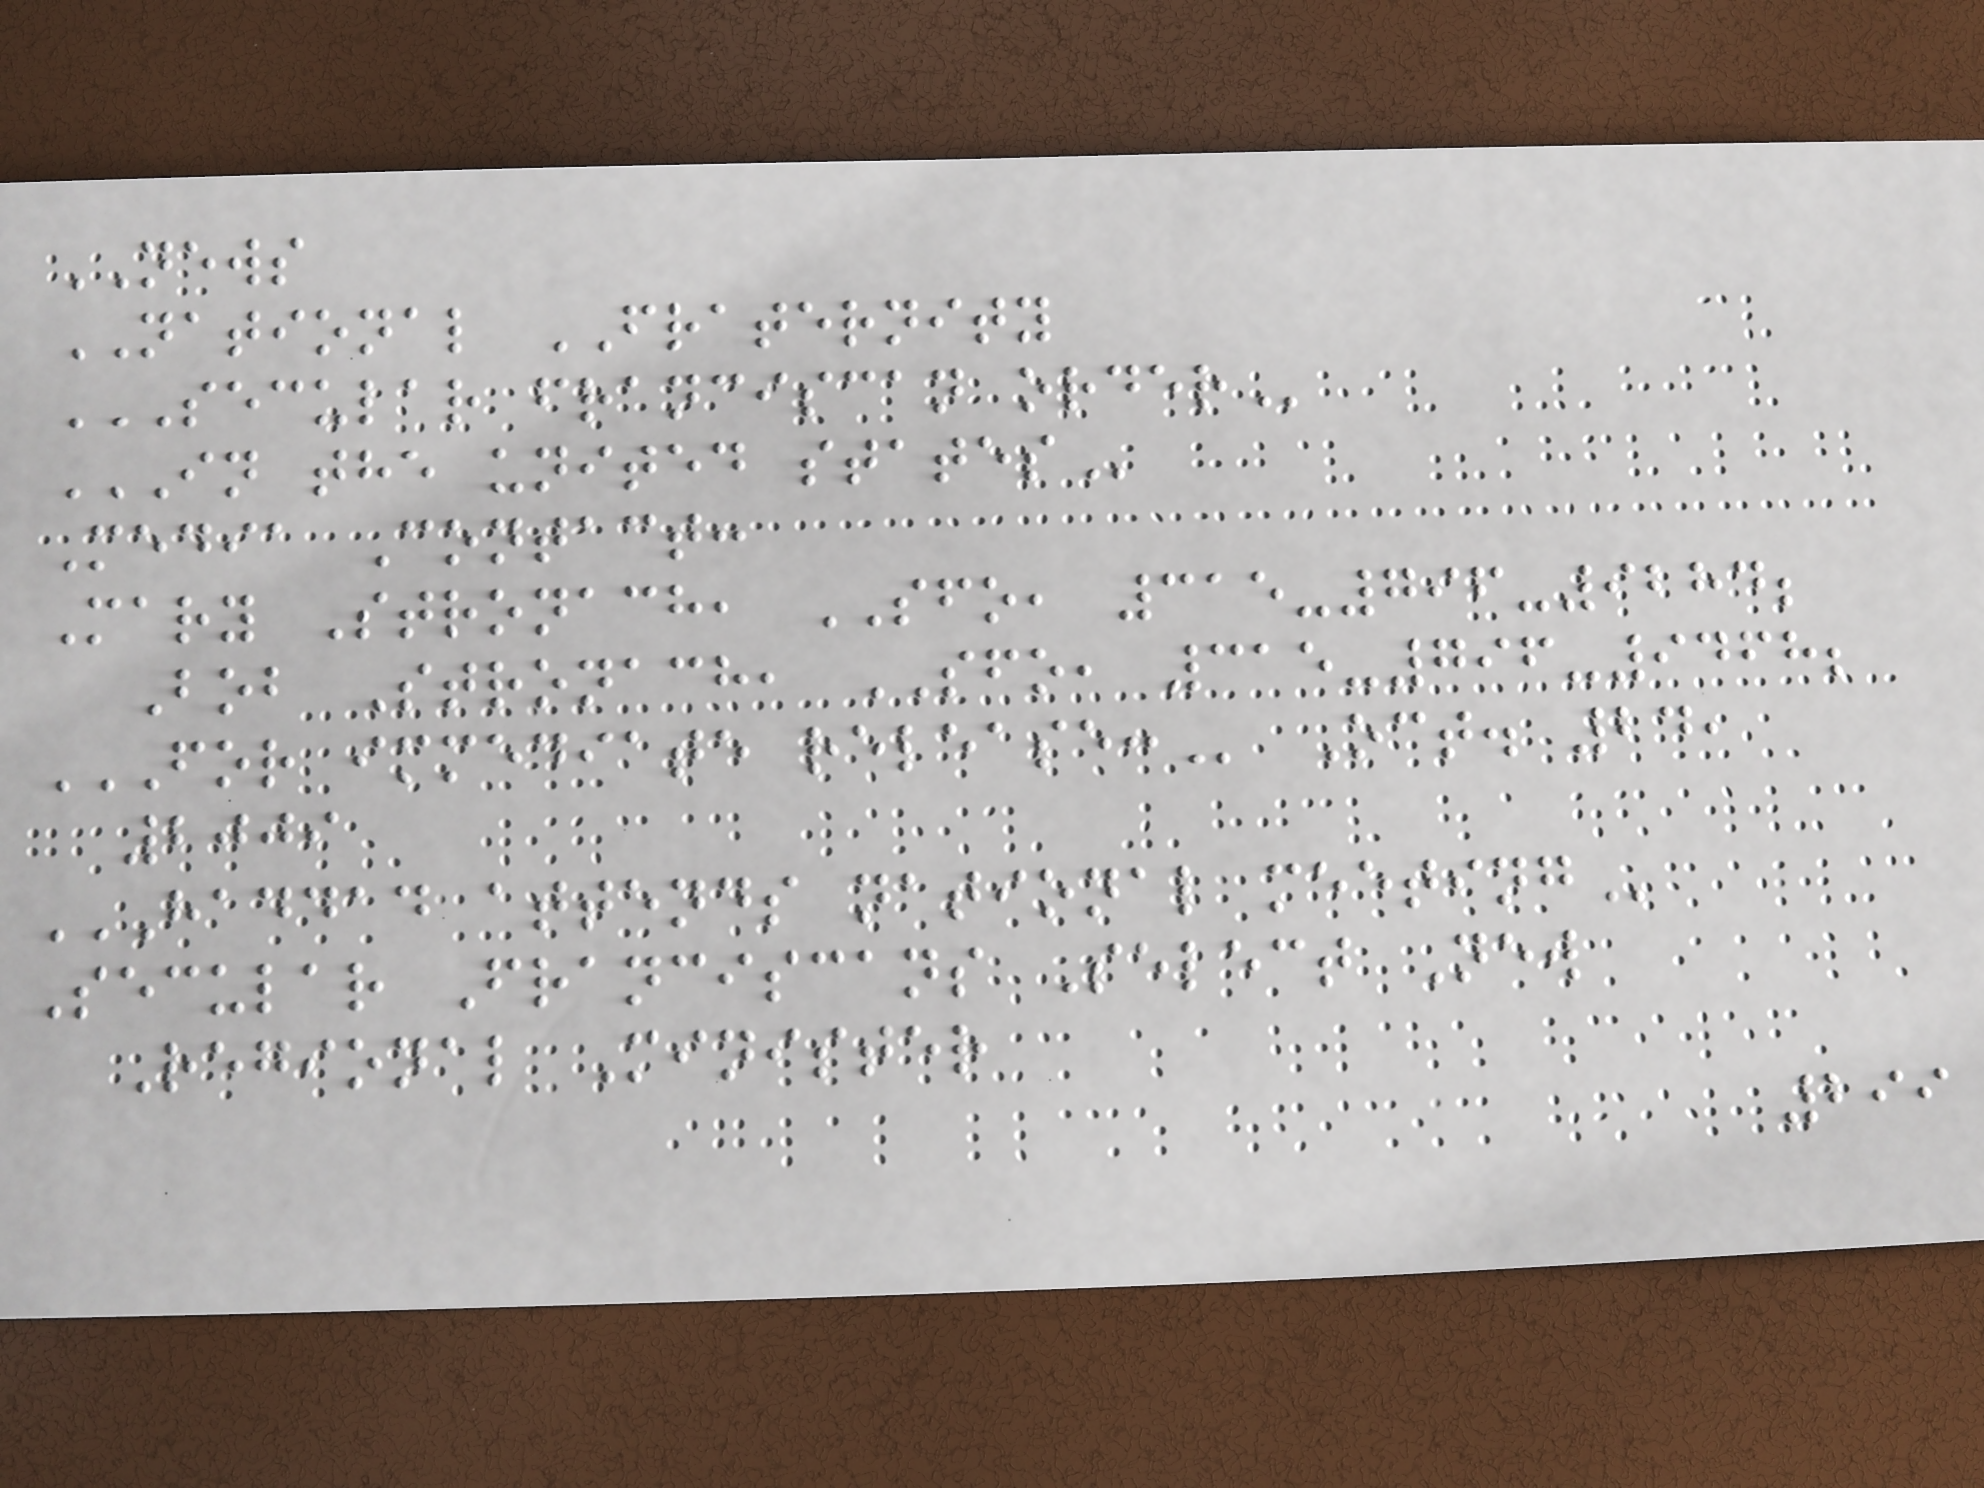NEWS
NATIONAL FRATERNITY
SECULAR FRANCISCAN ORDER
IN THE UNITED STATES
Media Contact:
Mary Stronach, SFO, 315-796-9284;
Bob Stronach, SFO, 315-796-9468;
FOR IMMEDIATE RELEASE: Oct. 24,
2009
HADDAD ATTENDS NATIONAL MEETING
Secular Franciscans Select New
Regional Minister
299
